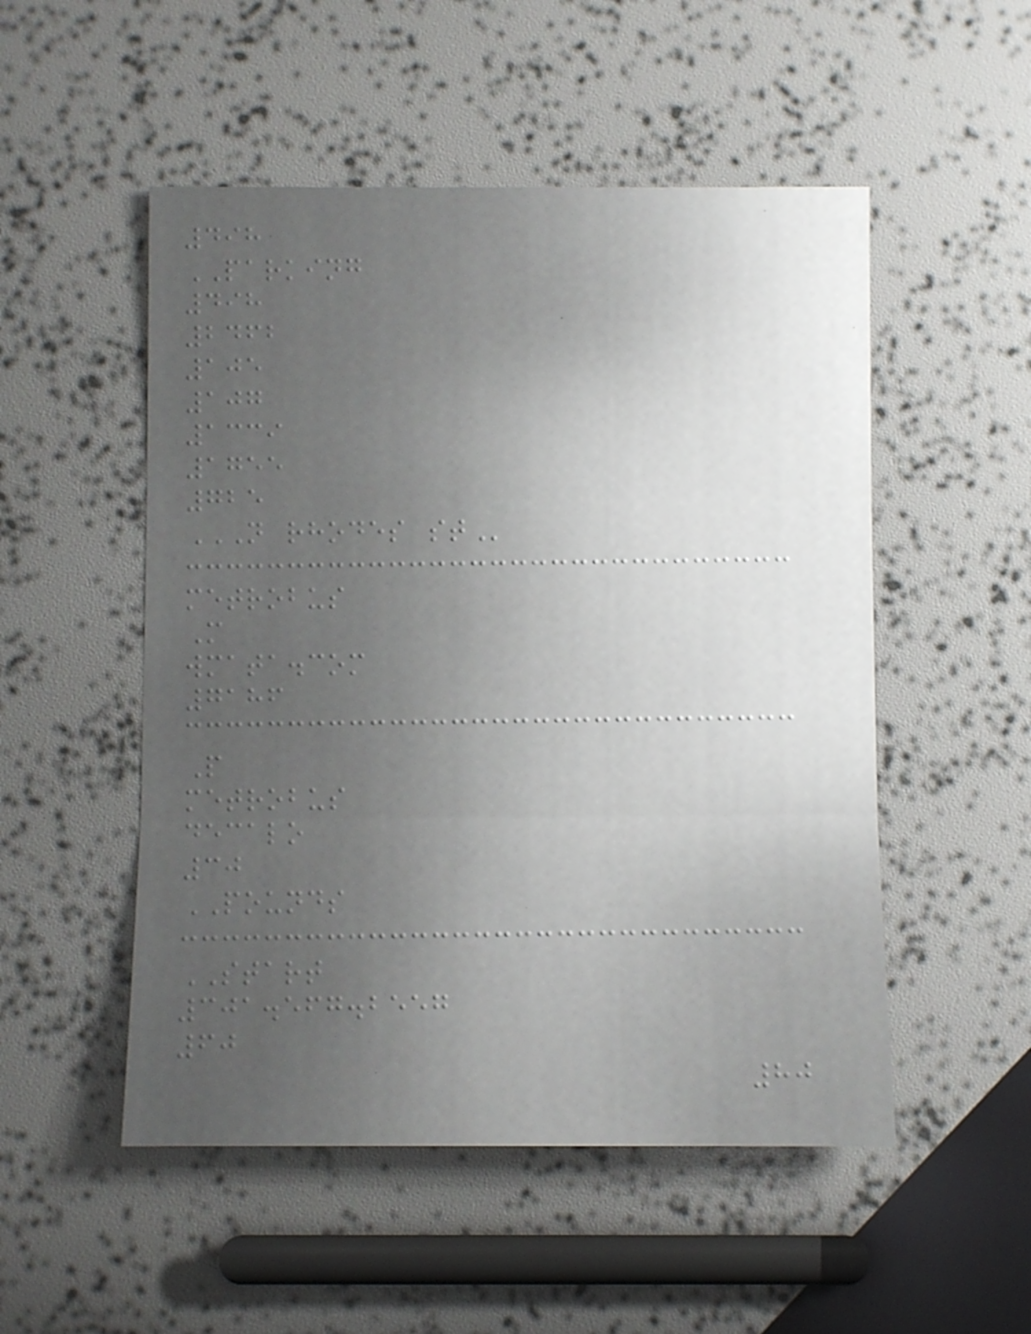498
PARKING
498
2462
105
107
1339
1755
725
N RHODES ST
metrobus
M
wmata.com
7186
P
metrobus
decalo
30
POUNDS
START
301.567.2557
60
80
